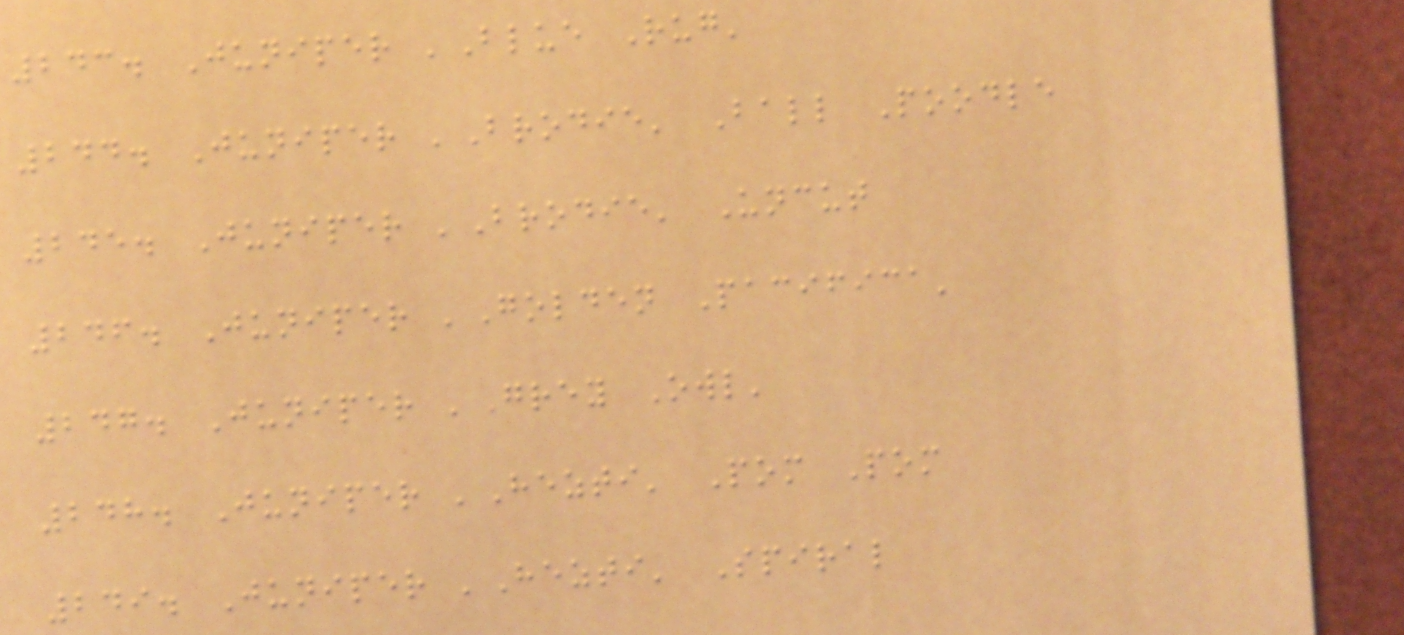243. Juniper 'Blue Rug'
244. Juniper 'Brodie' Ball Poodle
245. Juniper 'Brodie' Uncut
246. Juniper 'Golden Pacifica'
247. Juniper 'Grey Owl'
248. Juniper 'Hezti' Pom Pom
249. Juniper 'Hezti' Spiral
